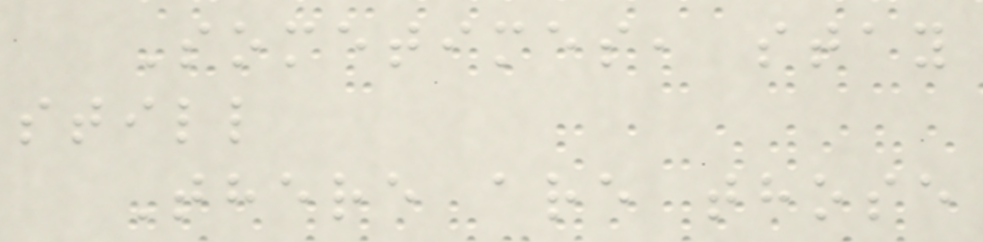Sometimes, stay
still
There are those
